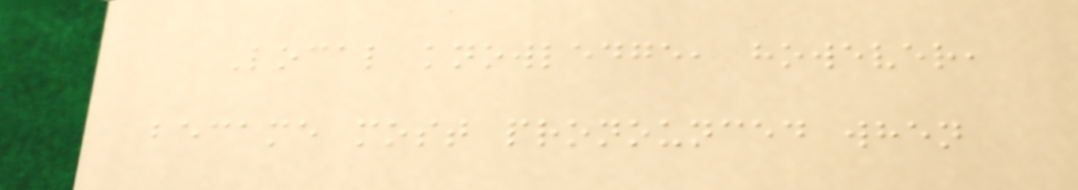Local knowledge, however,
became most pronounced when
